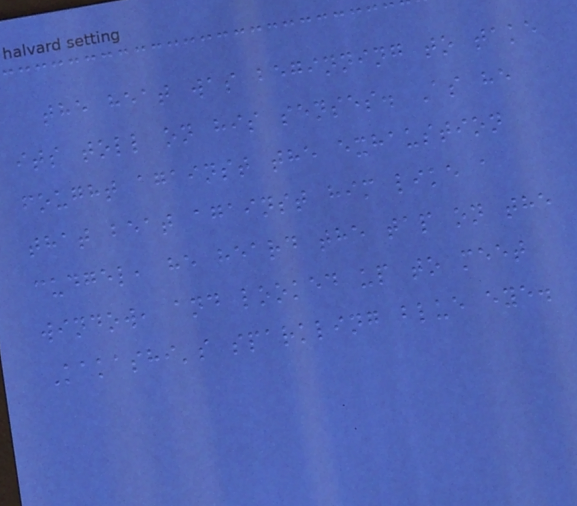the heat was beginning to take
its toll on his senses. As he
fought against the exhaustion
that beat against him like a
cudgel, he heard the tap on the
window, and looked up to meet
Kakashi's sparkling blue eye.
